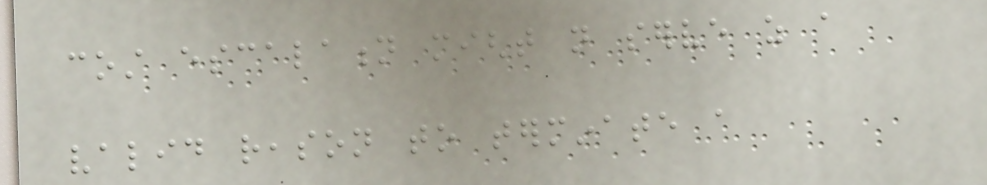cost escalation might not serve as a
valid reason to terminate a
